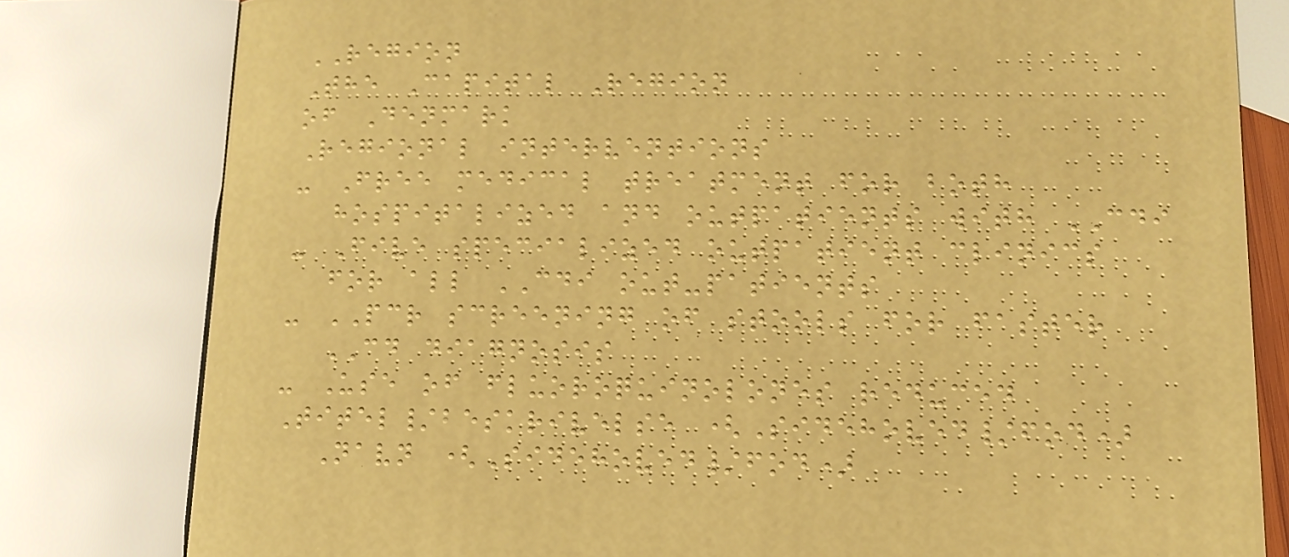REGION
The Capital Region
of Denmark
Regional interventions
- Free medical treatment for both
hospitalized and outpatients with CDI
- Five specialized outpatient clinics
for all CDI out-patients
- PCR screening of stools for faster
CD diagnosis
- Use of fluoroquinolones reduced
Titel/beskrivelse (Sidehoved/fod)
Navn (Sidehoved/fod)
